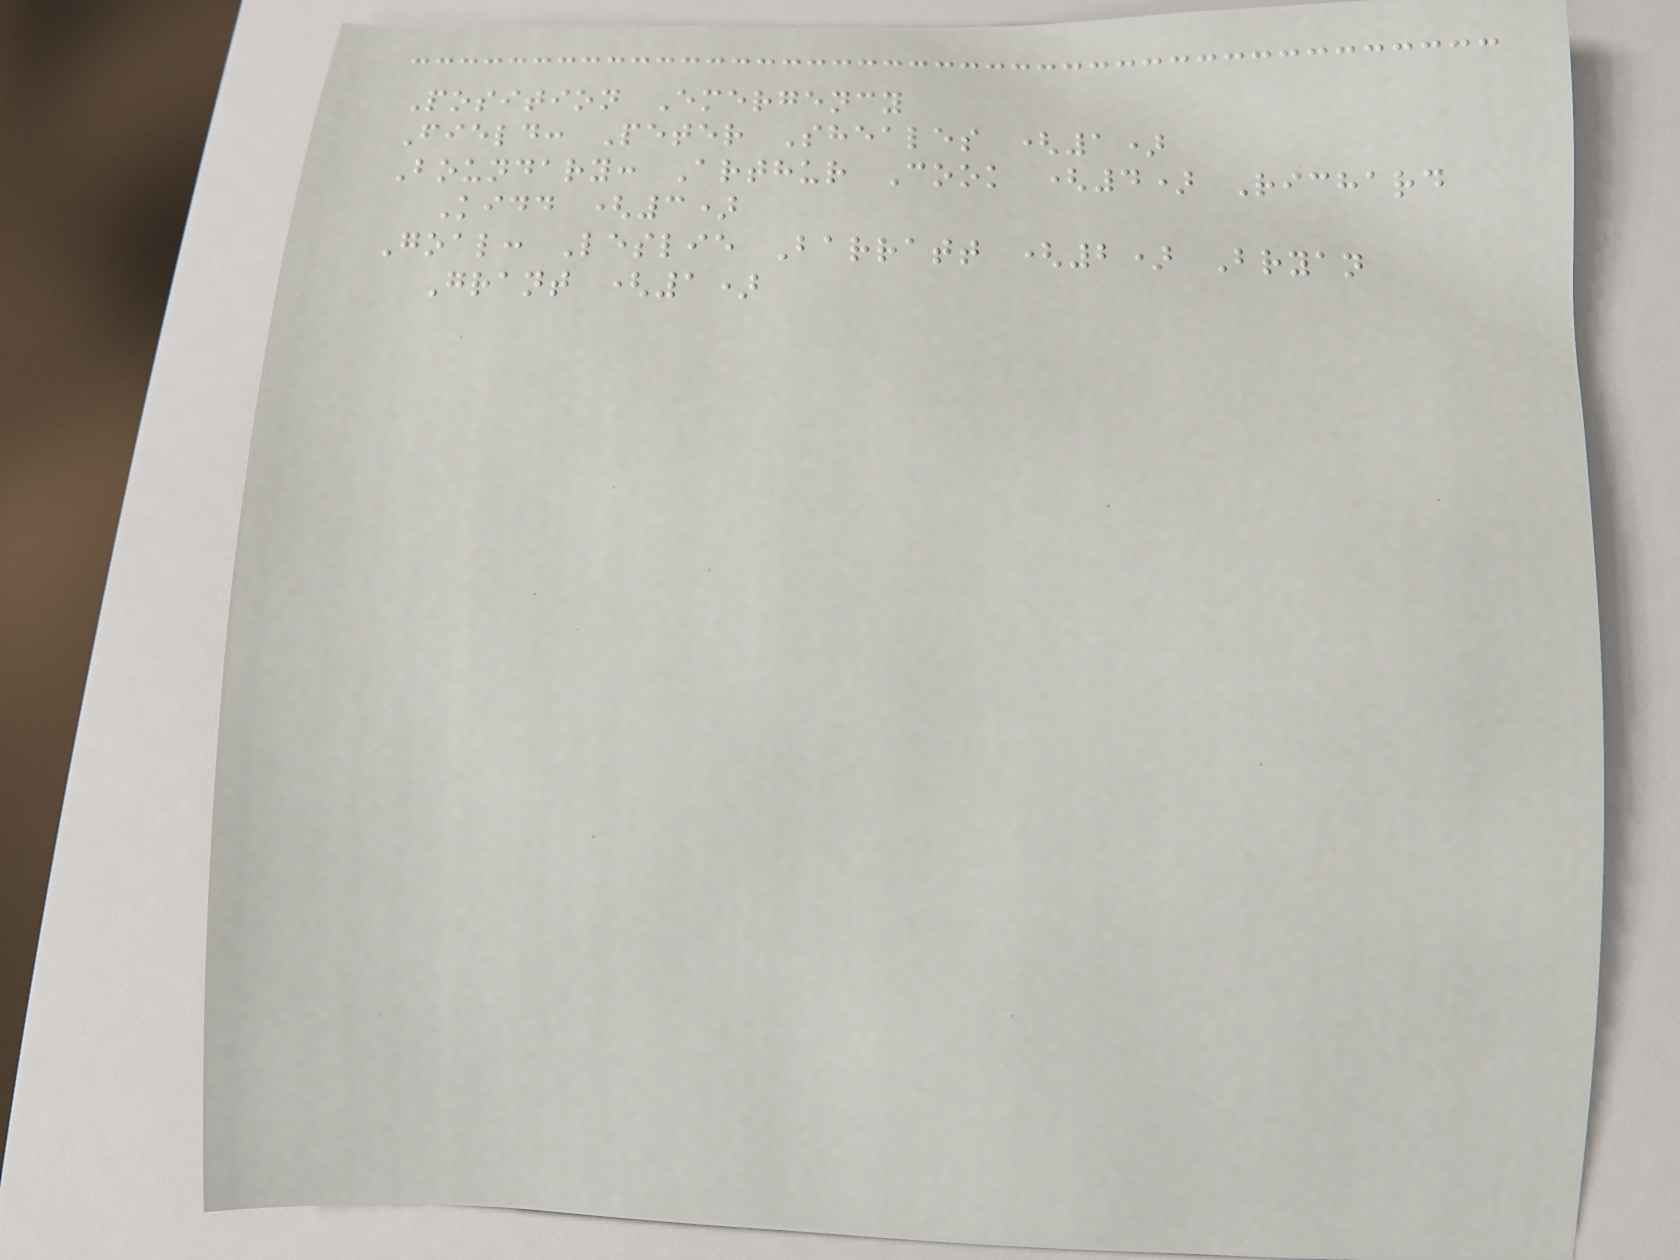Position Emergency
Field: Peter Sheales (1)
Boundary: Arthur Cook (4) Richard
Kidd (3)
Goal: Leslie Barratt (2) Bryan
Grant (1)
